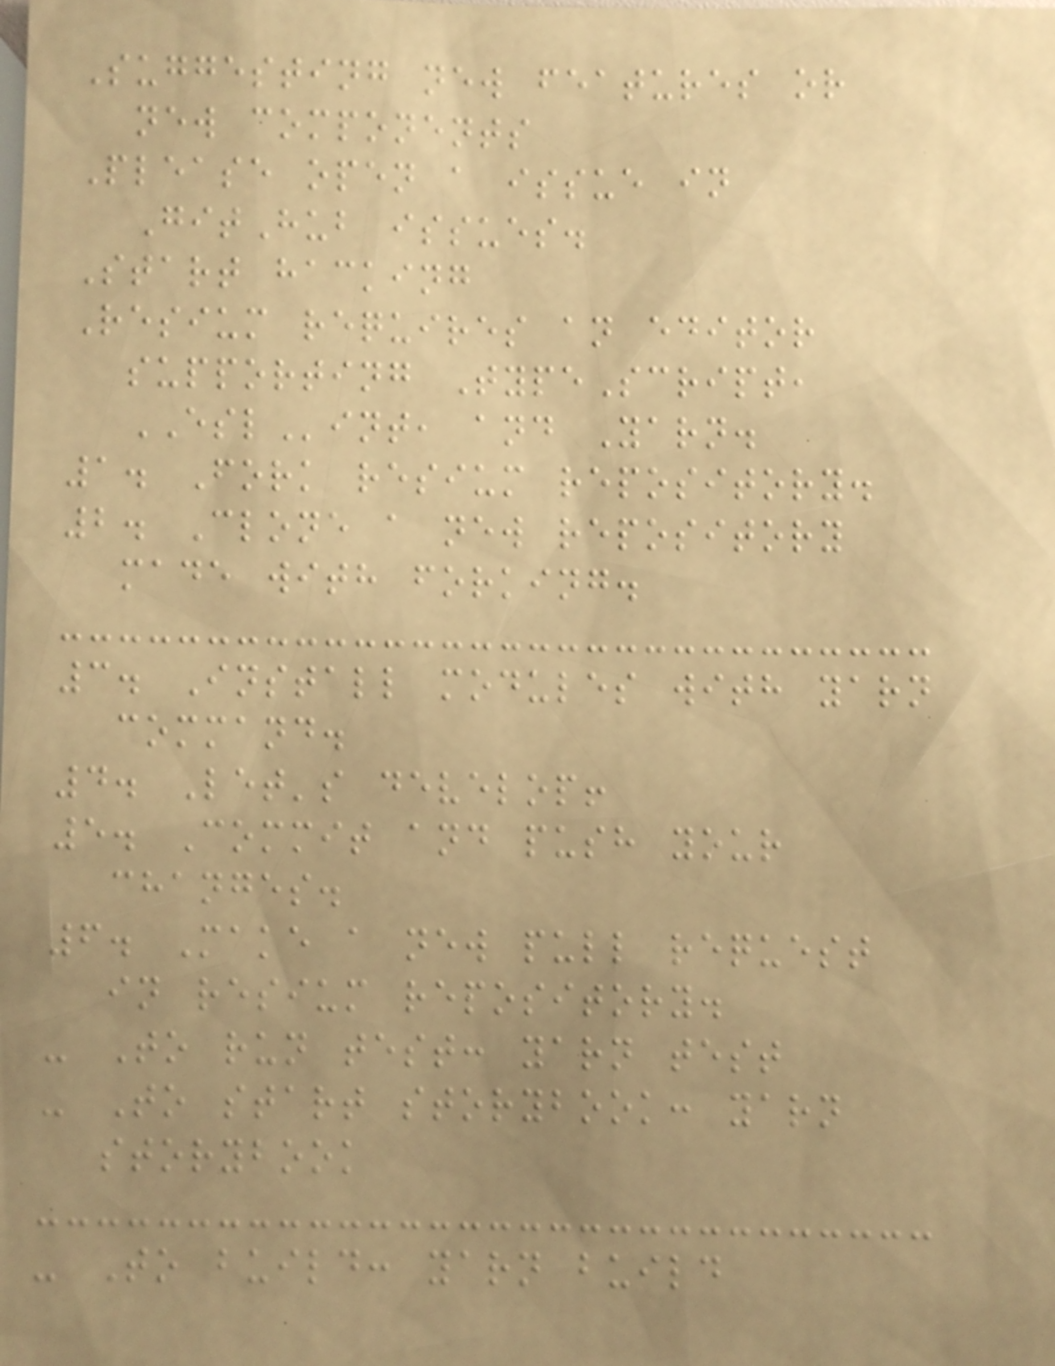Suggesting new features or
new components
Please open a issue in
GitHub issues.
Start hacking
Resium requires an editor
supporting TypeScript,
ESLint, and Yarn.
1. Fork resium repository.
2. Clone a new repository
made with forking.
3. Install modules with yarn
command.
4. Let's develop!
5. Commit and push your
changes.
6. Make a new pull request
in resium repository.
- To run test: yarn test
- To start storybook: yarn
storybook
- To build: yarn build
